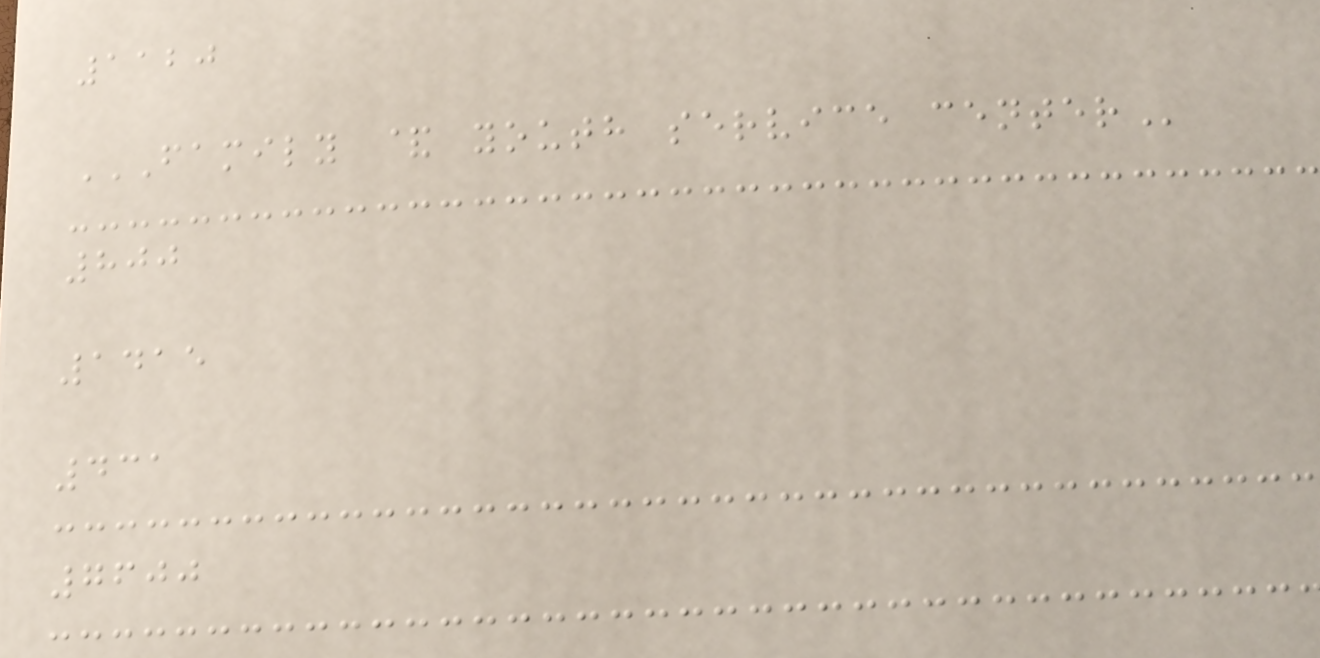1120
FAMILY & YOUTH SERVICE CENTER
800
1415
431
7600
